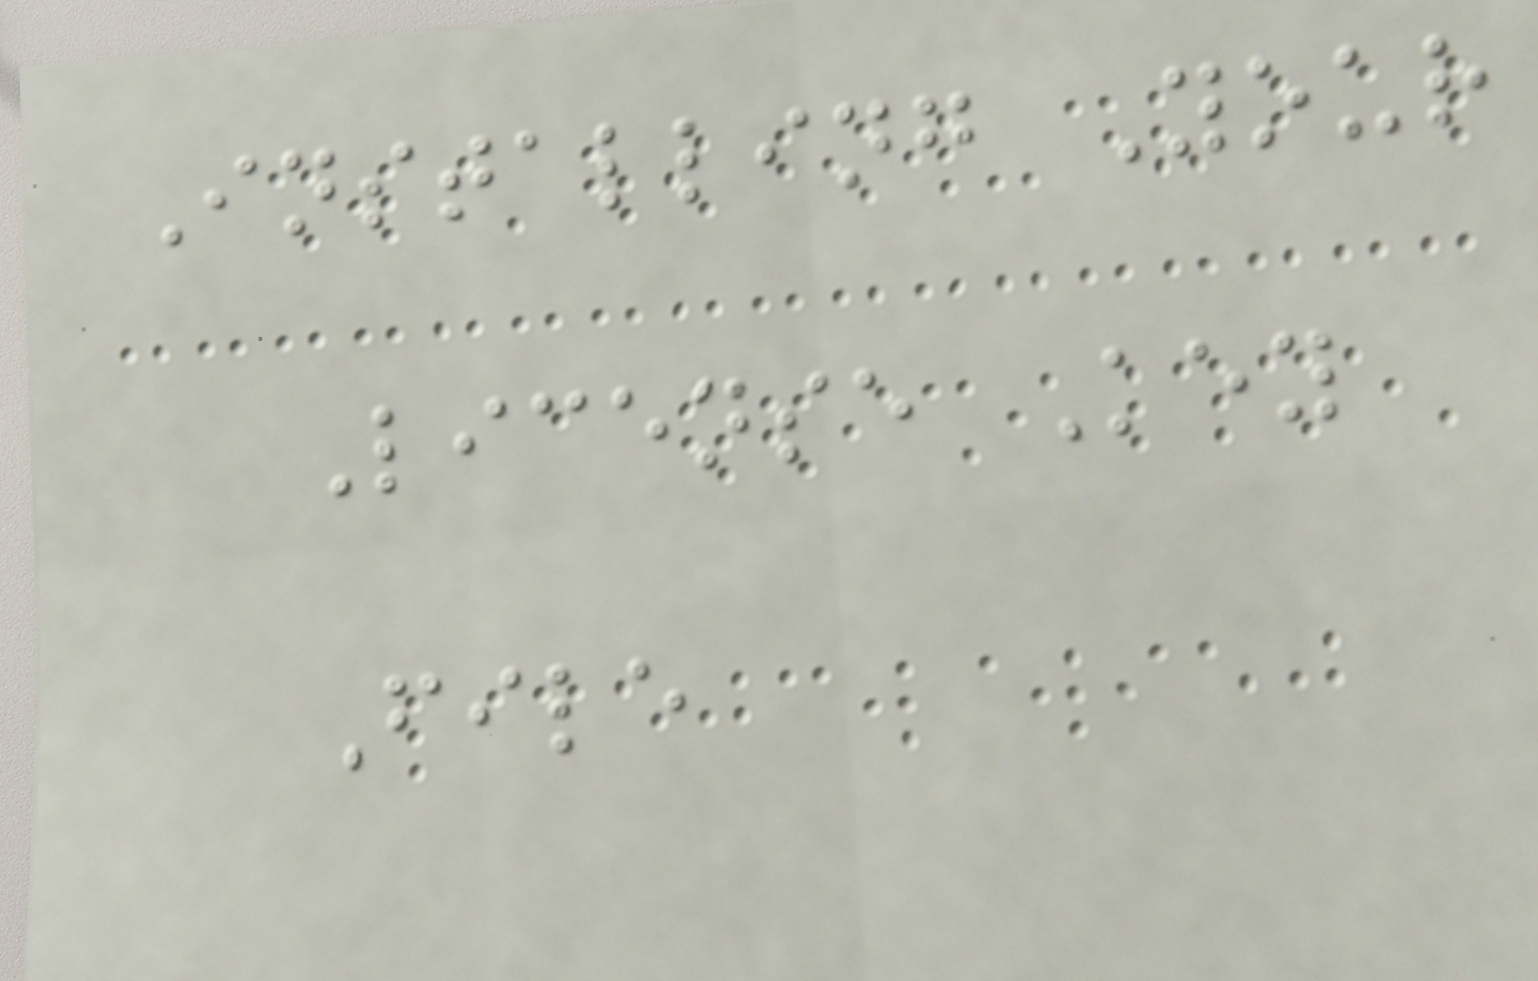Installing Your
License Key
File
